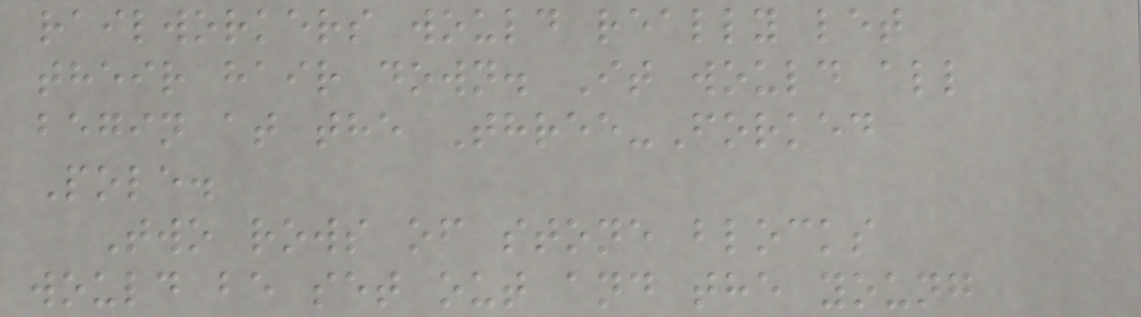railworkers would really let
their hair down. It would all
begin at the Three-Forked
Pole.
Two rows of stone blocks
would be set out and the young
